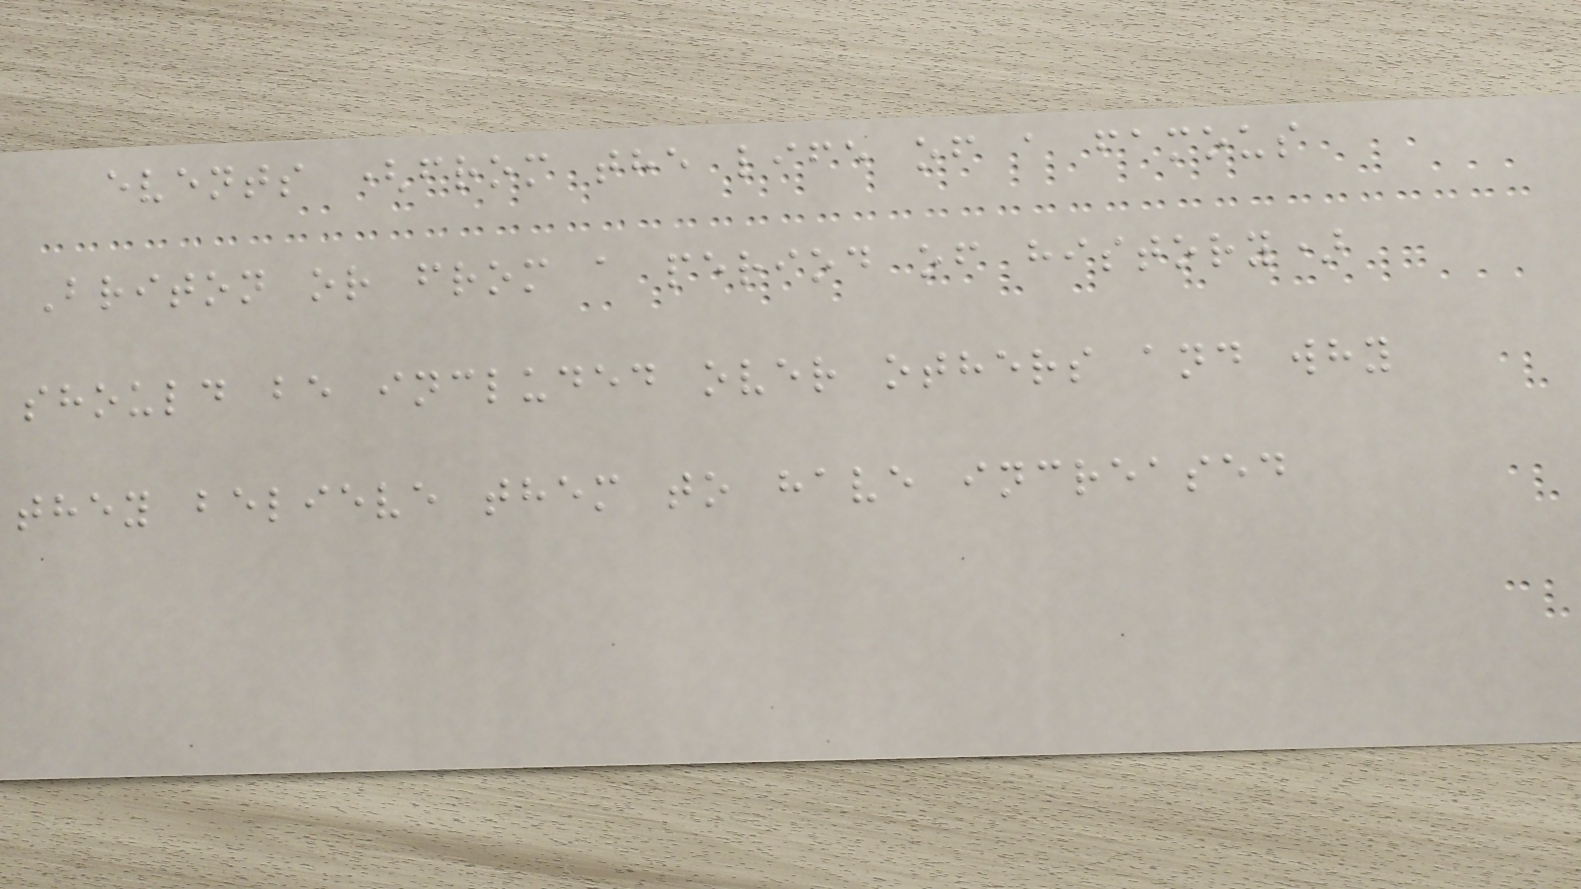events (from the life of a famous
Briton or from a period of history)
should be included over others and why
they believe them to have increased
